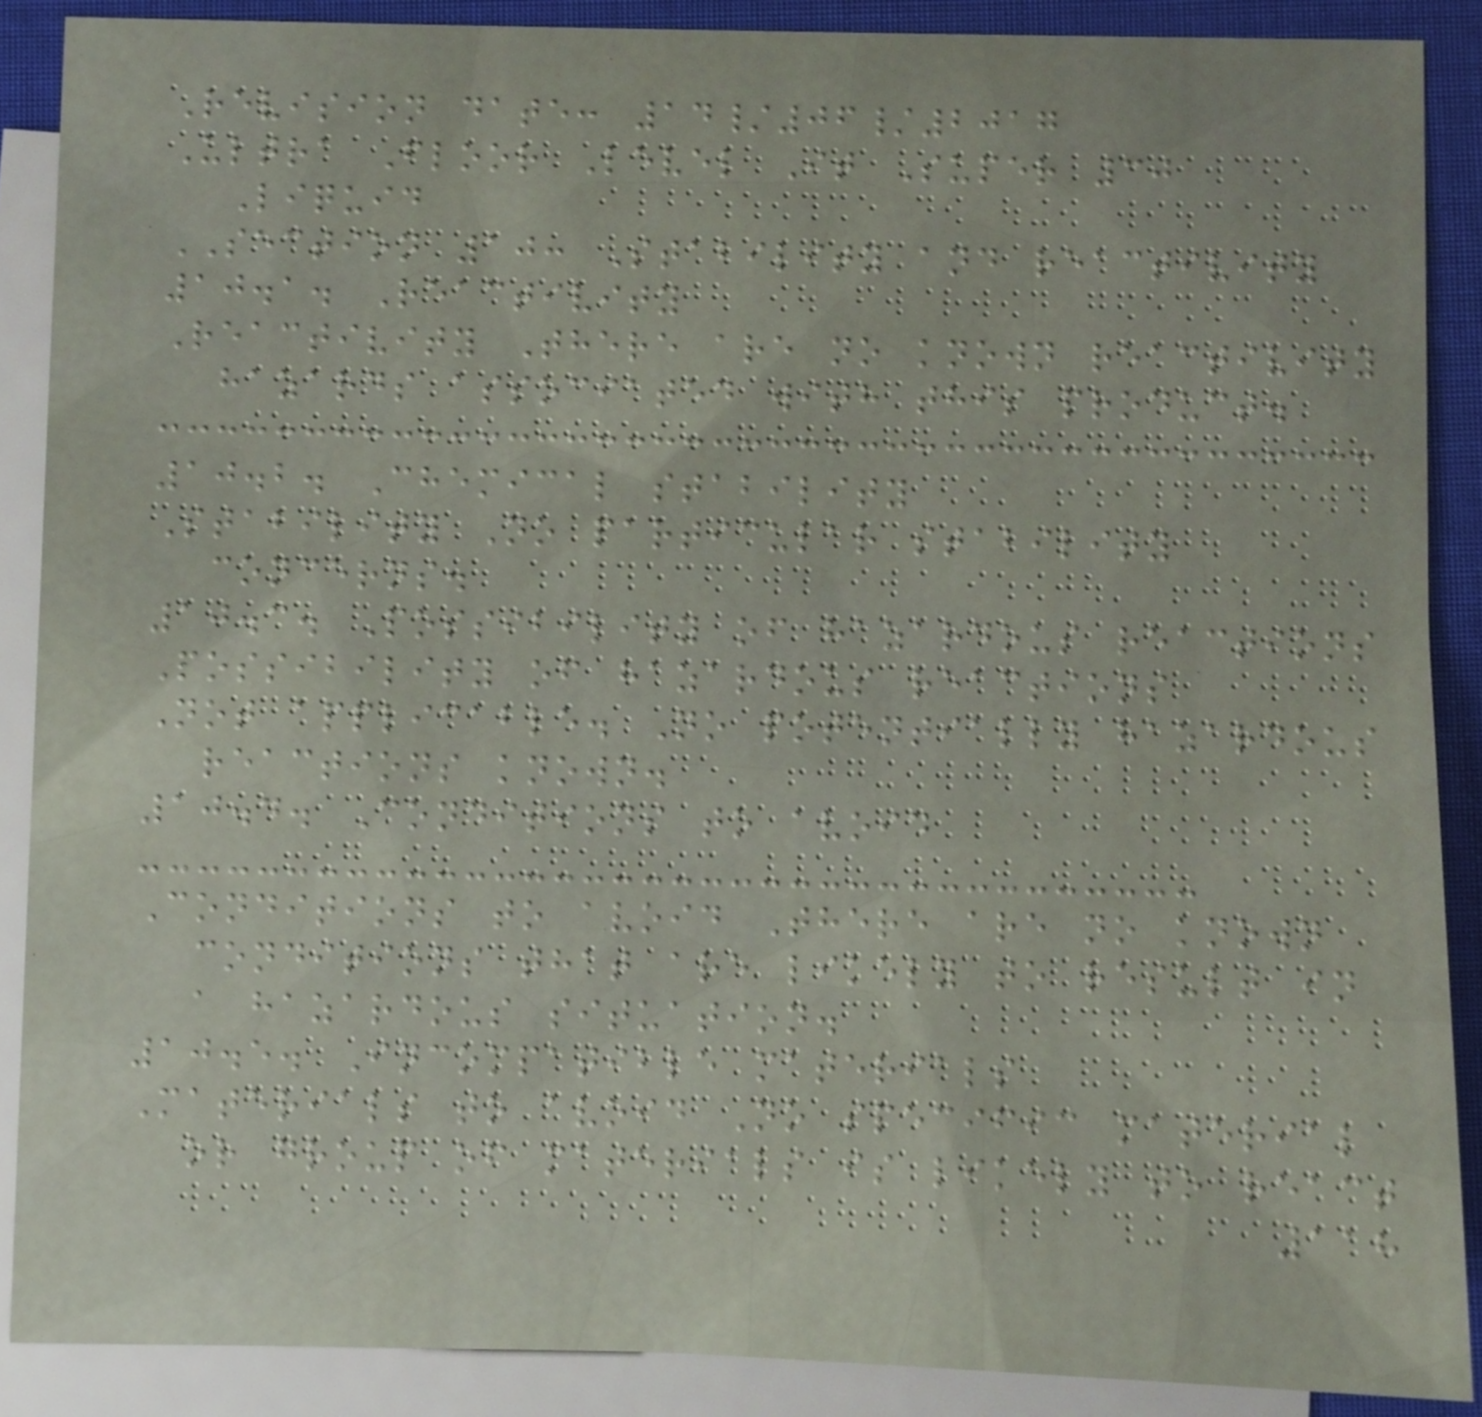Revision date: 14/06/2017
Ultra Floor Level It Super 30
Liquid
SECTION 10: Stability and reactivity
10.1. Reactivity
Reactivity There are no known reactivity
hazards associated with this product.
10.2. Chemical stability
Stability No particular stability
concerns.
10.3. Possibility of hazardous reactions
Possibility of hazardous reactions
Not applicable. No potentially hazardous
reactions known.
10.4. Conditions to avoid
Conditions to avoid There are no known
conditions that are likely to result in
a hazardous situation.
10.5. Incompatible materials
Materials to avoid No specific material
or group of materials is likely to react
118
